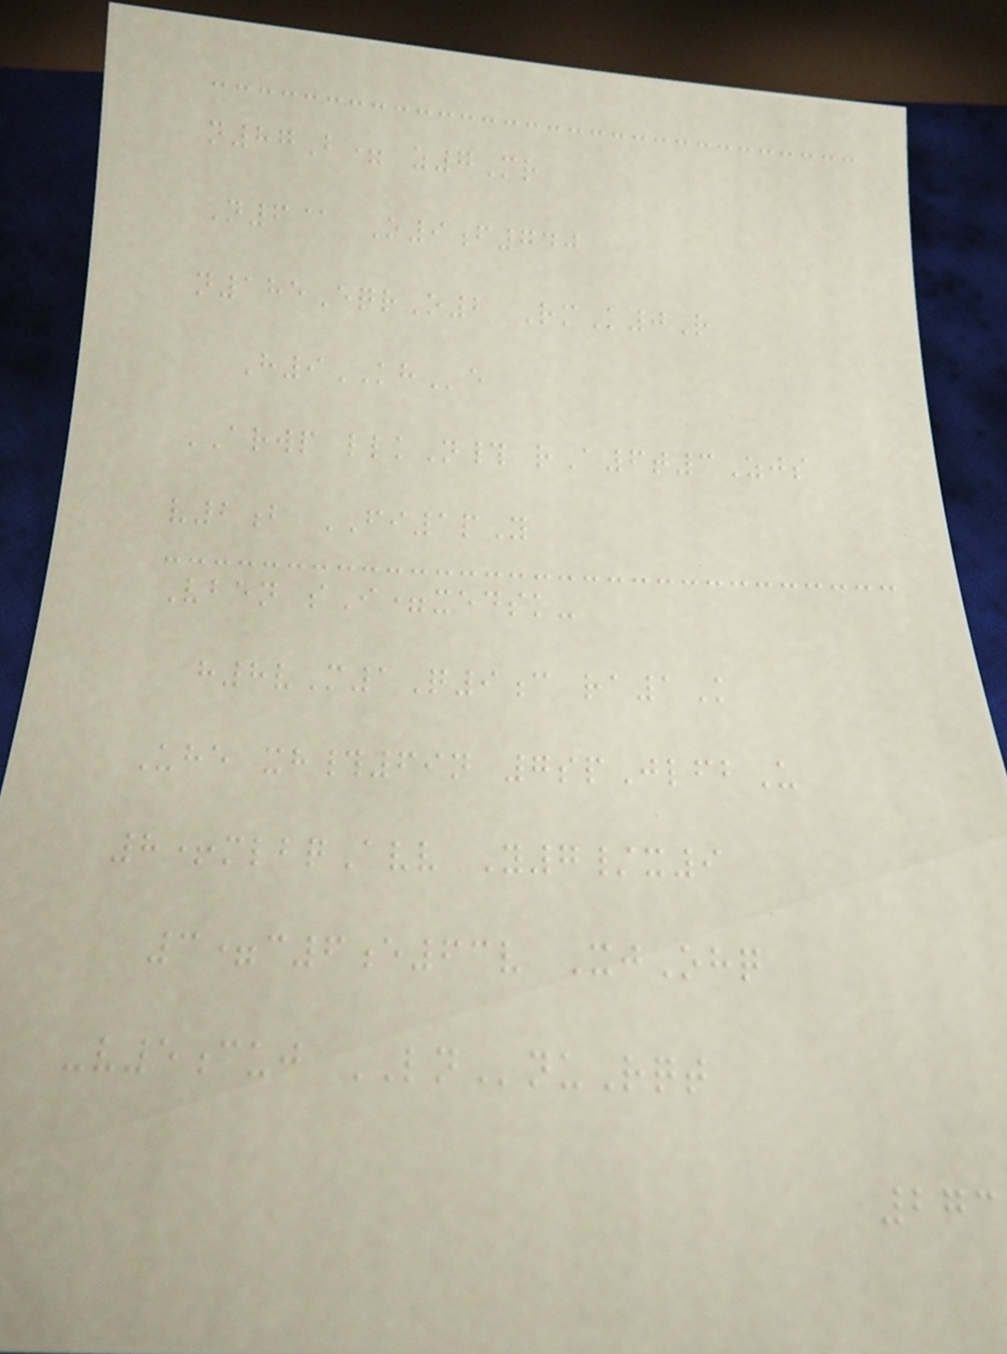n87B= z7Mr
N6@ O9f740
n185EqrO2 RmK0R
H9KHe
ARWP llkN# rA6t3Zjs
v2b FI1pY
Vben sI=xedsk-
h8vM1Q9c ra1K
Uhe xh#69n 7spJlfbU
8+mlbqAvv Y7/x9
3=c6e63v XjOhq
-v5cuj LNnuRqt
273
